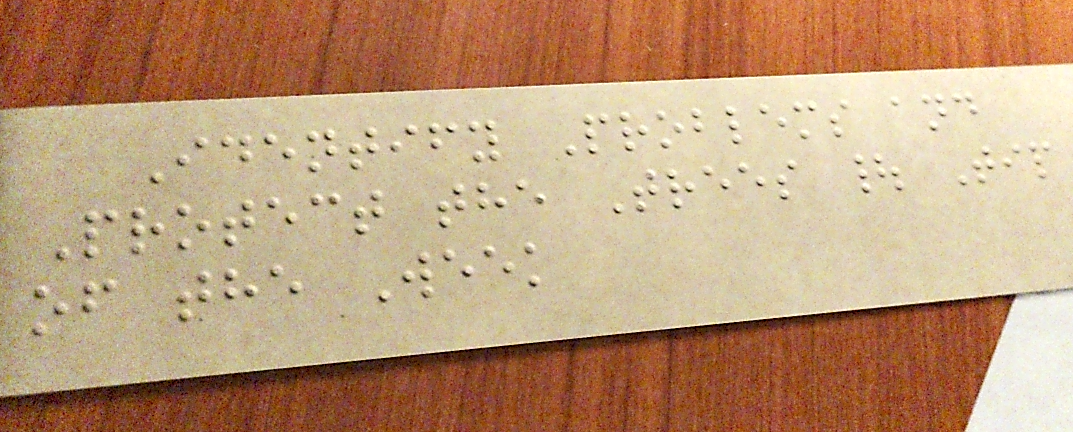Identify Problems and
Protect the Trees | Tip
of the Week
